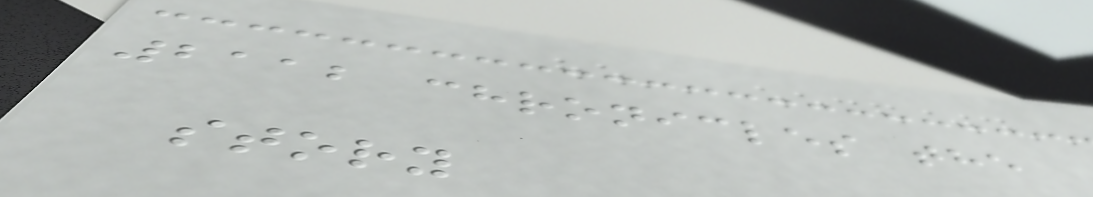2112 chronicles the
story
